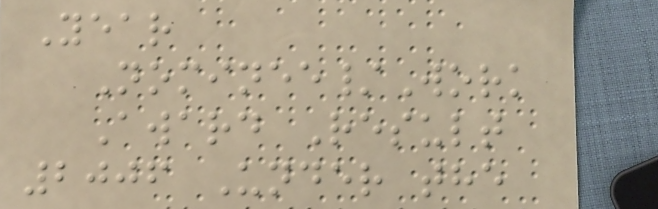Year
Nominee/Work
Award Result
2006 Under the
